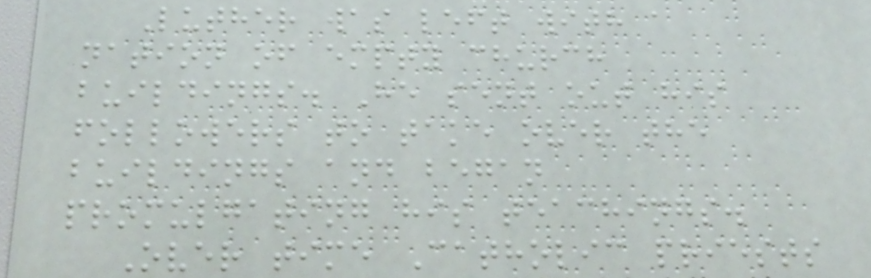Luther was left with a
nation of empty church
buildings. He sent out his
followers to take over the
buildings and began
promulgating his teachings.
Over time Catholic priests
